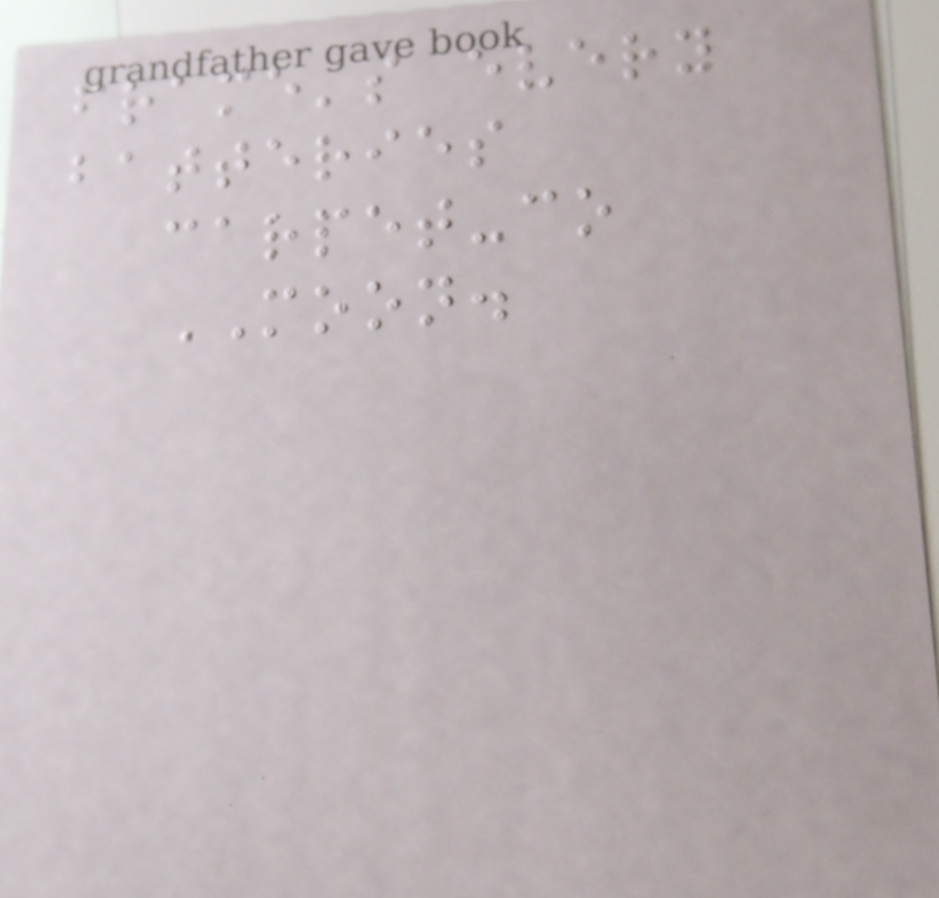frame's every
batteries
carpet-co
MOON.
